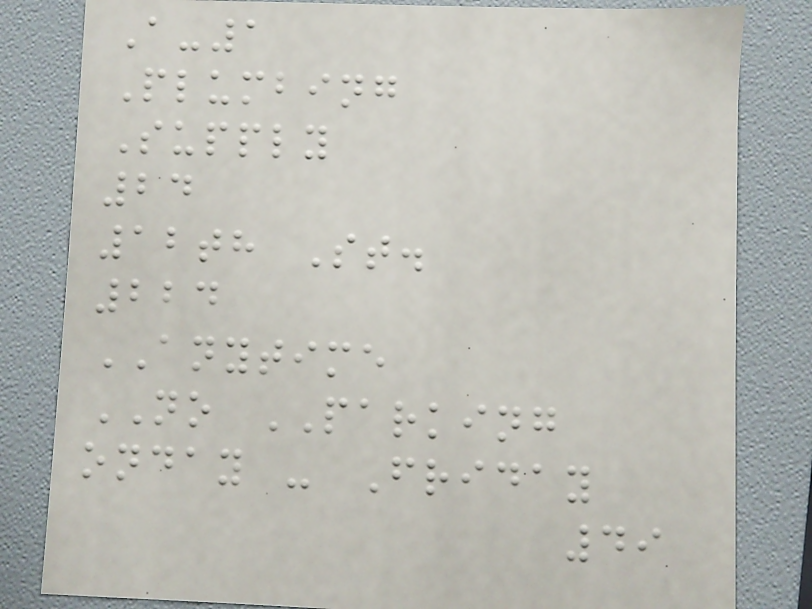A-1
Plumbing
Supply
24
12th St.
224
ANYTIME
NO PARKING
onday - Friday
49
